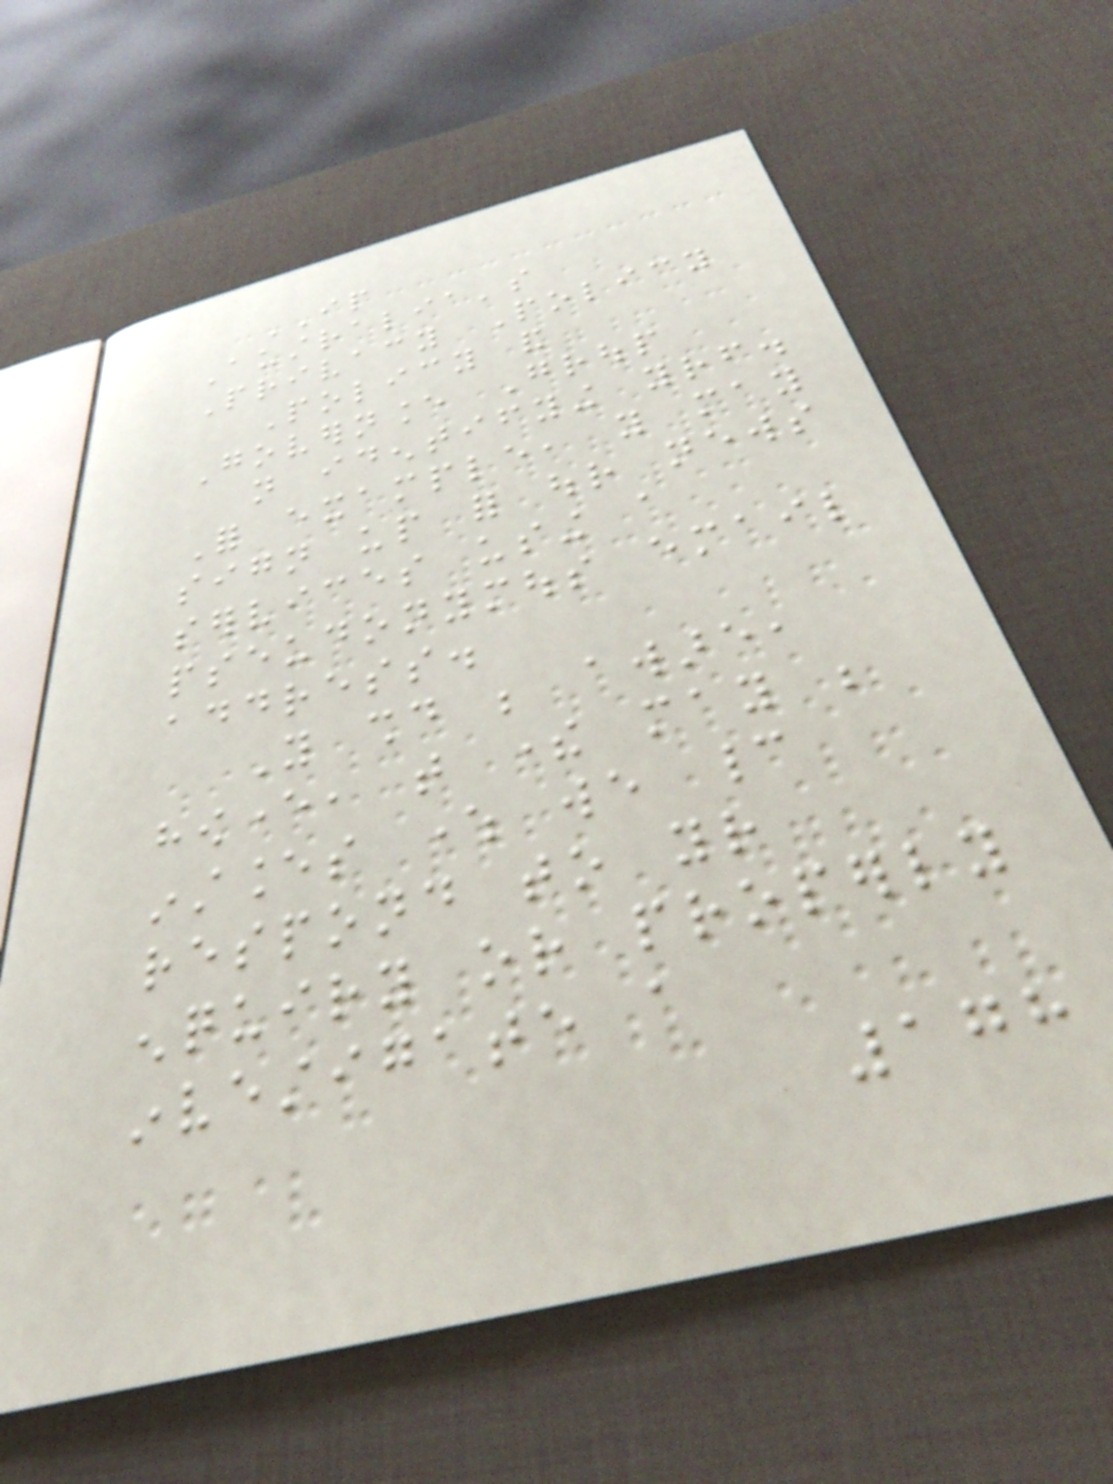IP
Australia's
Privacy Policy
Policy and
Governance Group
not identifying yourself.
For example, you may
sign up for our news
services using a
pseudonymous email
address.
You should be aware,
however, that there may be
instances where we cannot
respond to your
enquiry or properly
investigate a
178
